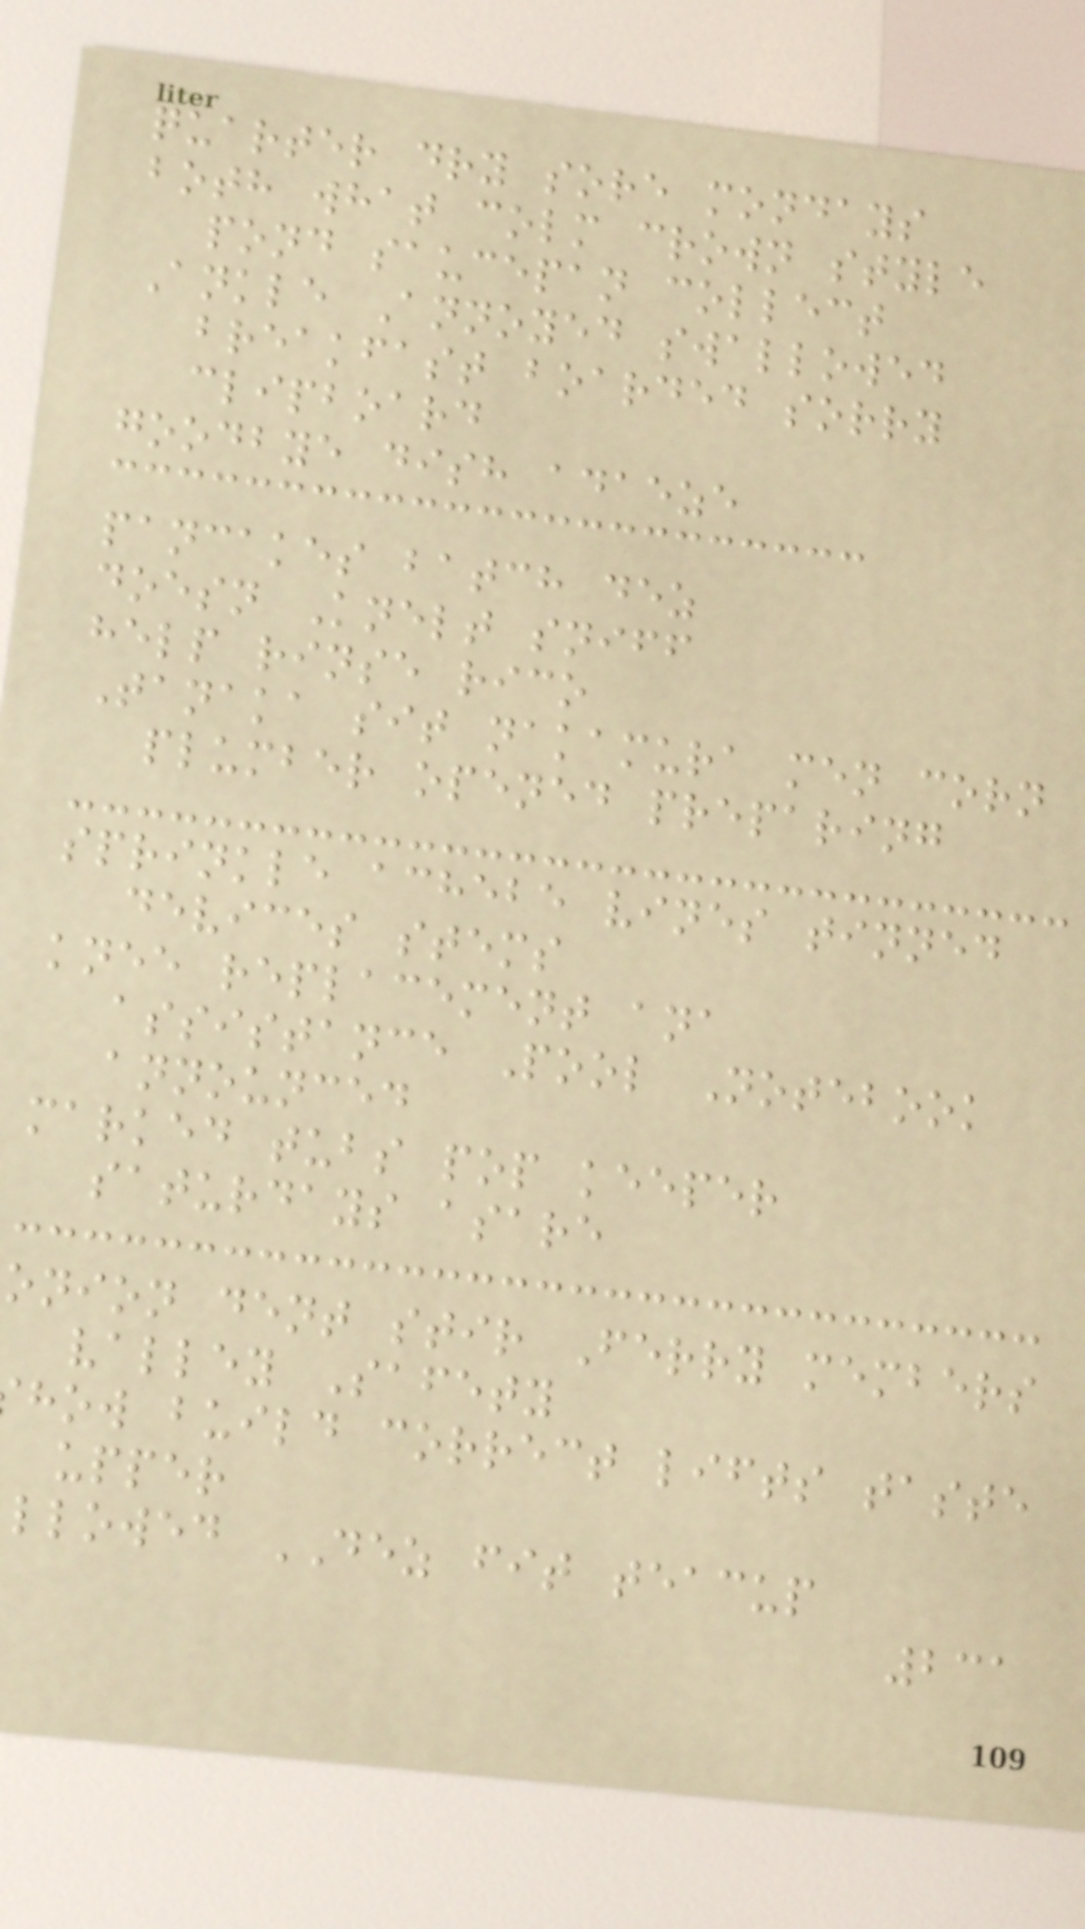quarter dry sore mondays
both what colm crown style
pond saucepan collect
Ankle Annoyed swallowed
breakfast boarded sorry
clipboard
goodbye dish adaeze
pancakes batch dez
doesn Knelt sniff
help rinse rico
Tanaka sit nakamura men corn
plumber opened preparing
sprinkle achebe vines tinned
devices stems
knee replacement ana
assistance Pool Notebook
announced
marked tubs pop keeper
saturdays asare
onion dent stir Ferry members
valley Safety
how build correct lifts taste
upper
llowed DEZ fit teacup
231
